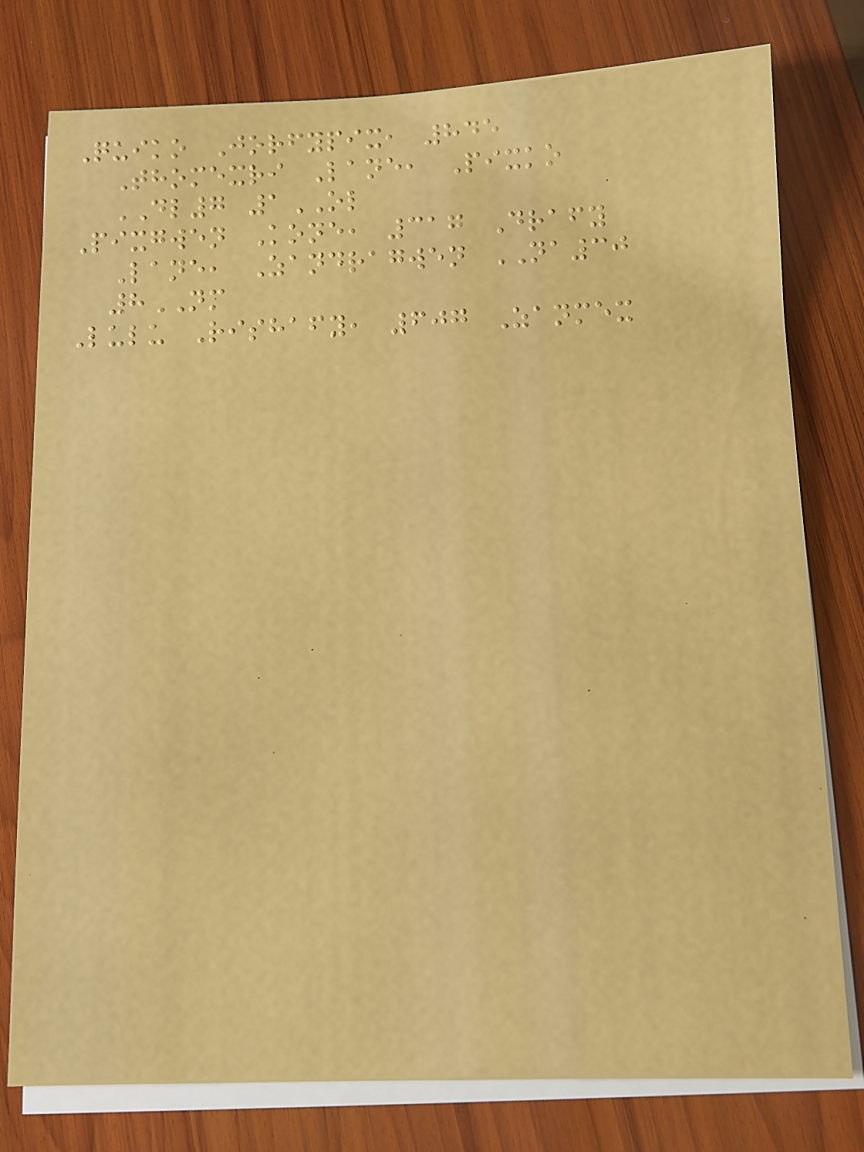Quiko Jorfypix, 845
Thomexri Lane, Pixko
DL7 1OL
Pixgwen Kone, 317 Drafy
Lane, Zandragwen NA30
8NM
Lulu Rishafy, 607 Zanmex
